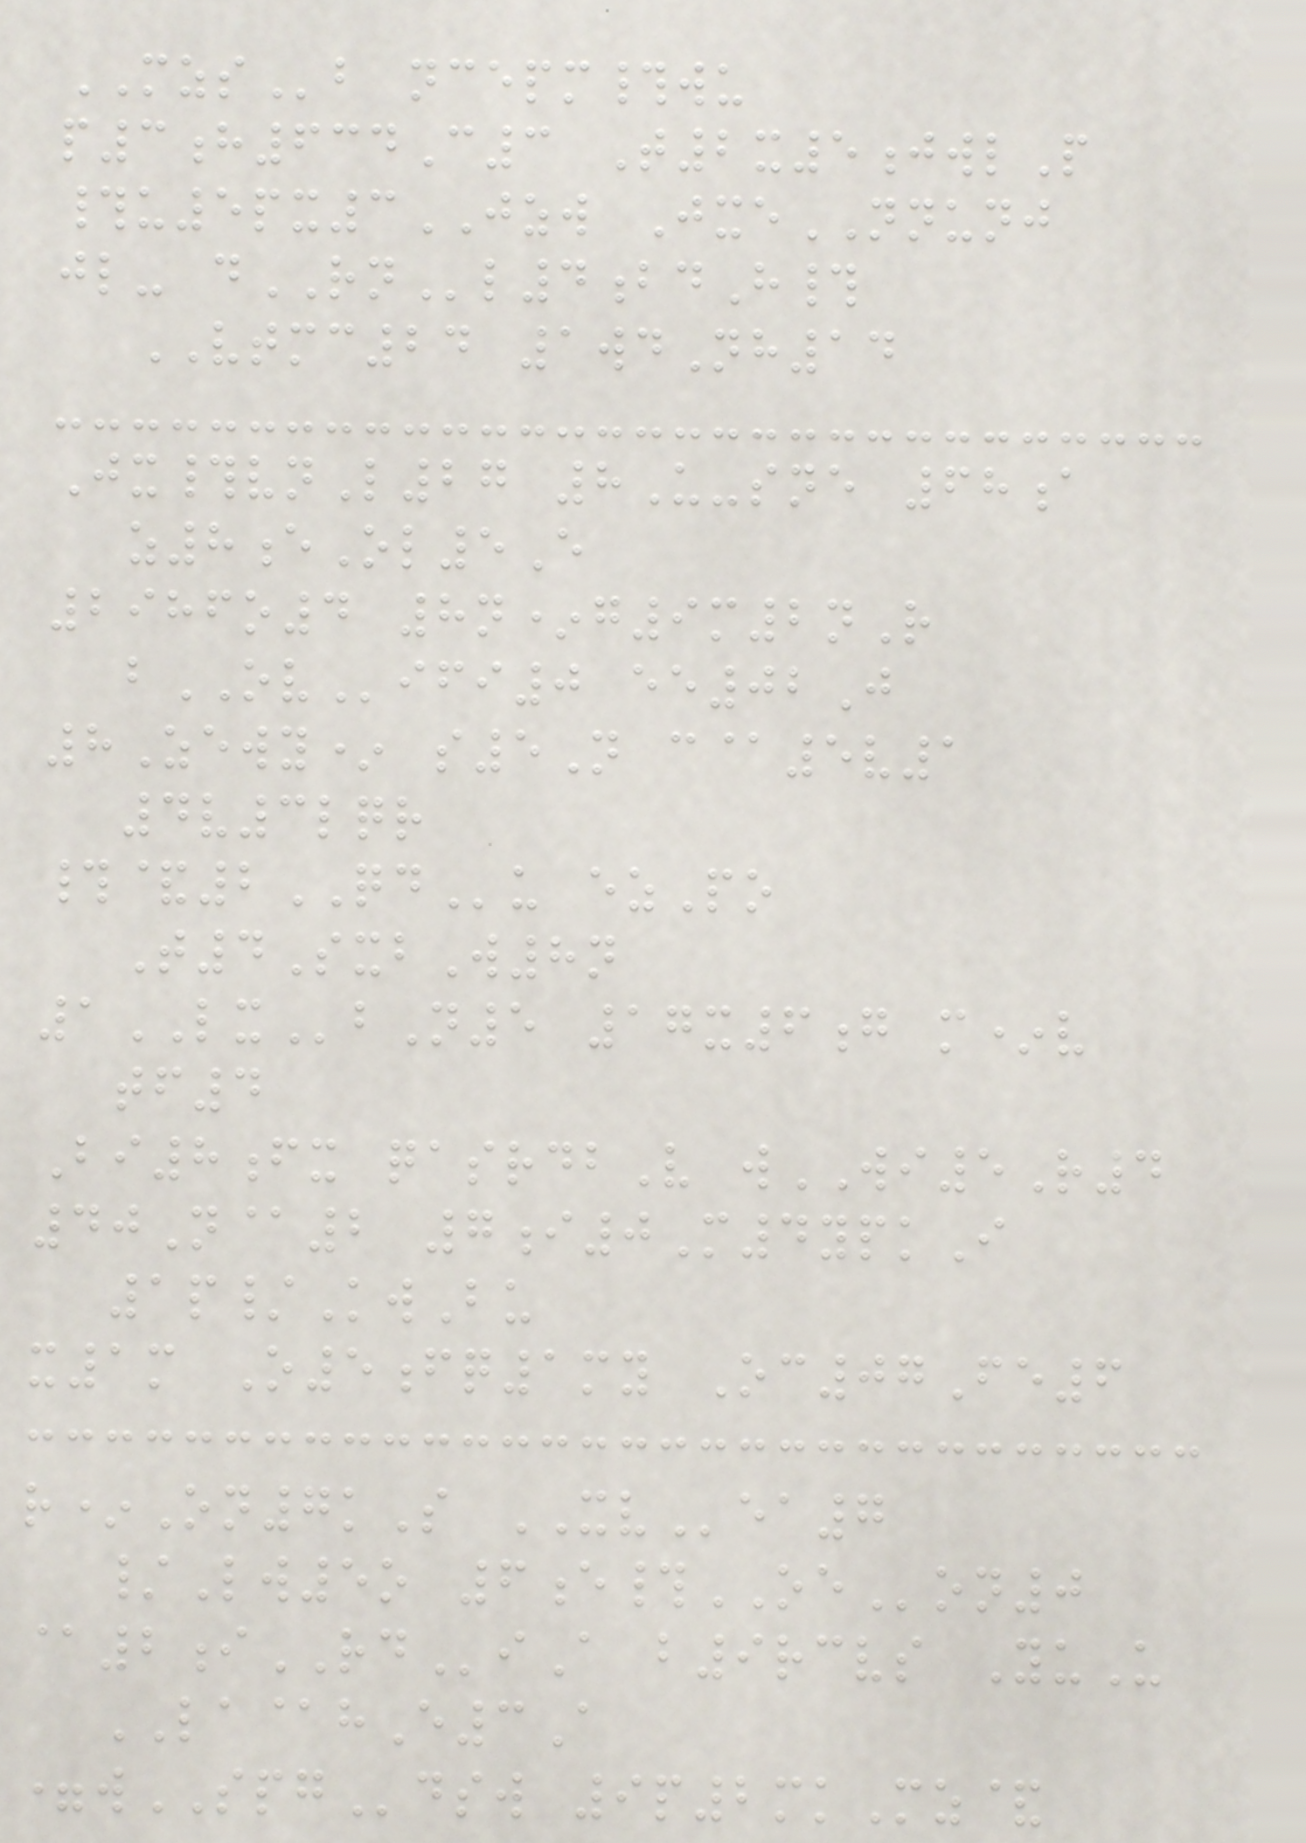MZSb ncepm#wu
p3h634C3 T2x5jwlP
#u5px3JZW JxeNNUNJ
jl- dRNl4bdH#
VTMC24 1wdNh14
Jx#vnL27 8U-sne 68a
z8eOl5E
2986o4 8n*g9m2nR
bOVifi0 ee02J
8Zewy* s5N c@5v1
4v3lqr
#&2QDu ezPo
T4SxbW8n
1LXbN5 17x6g m*v
tf4
Bi8fx qasrdbV wWI5R4
40N@2 7i0M4ypkI
1p/KwBu
x1m O5fq1my Oc07Fe6
r*On7kS XVea7
/Lw5o 6e#OEon0
@2iRDiA b9rcvs YuU
LA@hE3A
=wSPGdsw 9p2mkMz&
